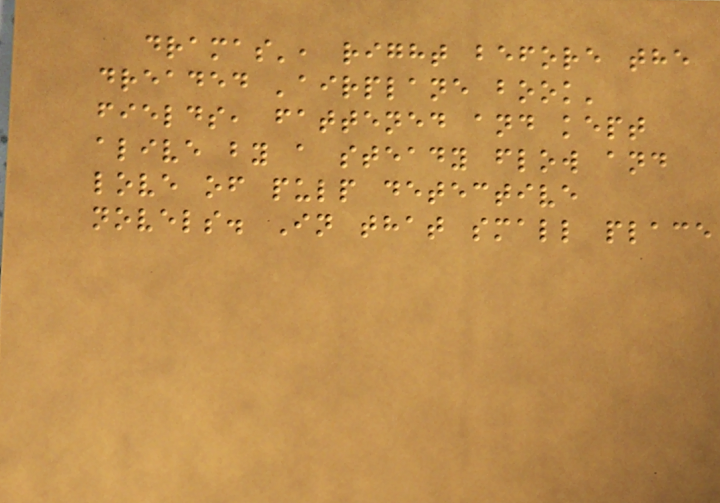dramas', right before the
dreaded 'airplane book'
fields, fattened and kept
alive by a steady flow and
love of pulp detective
novels. In that small place
